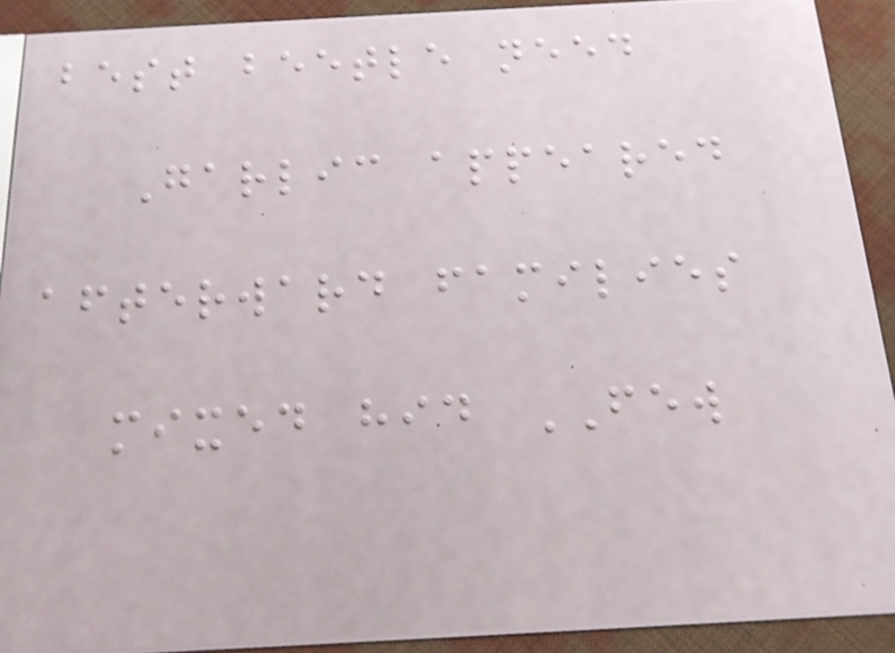best beetle need
Garlic appeared
afterward families
mixed hid FEW
